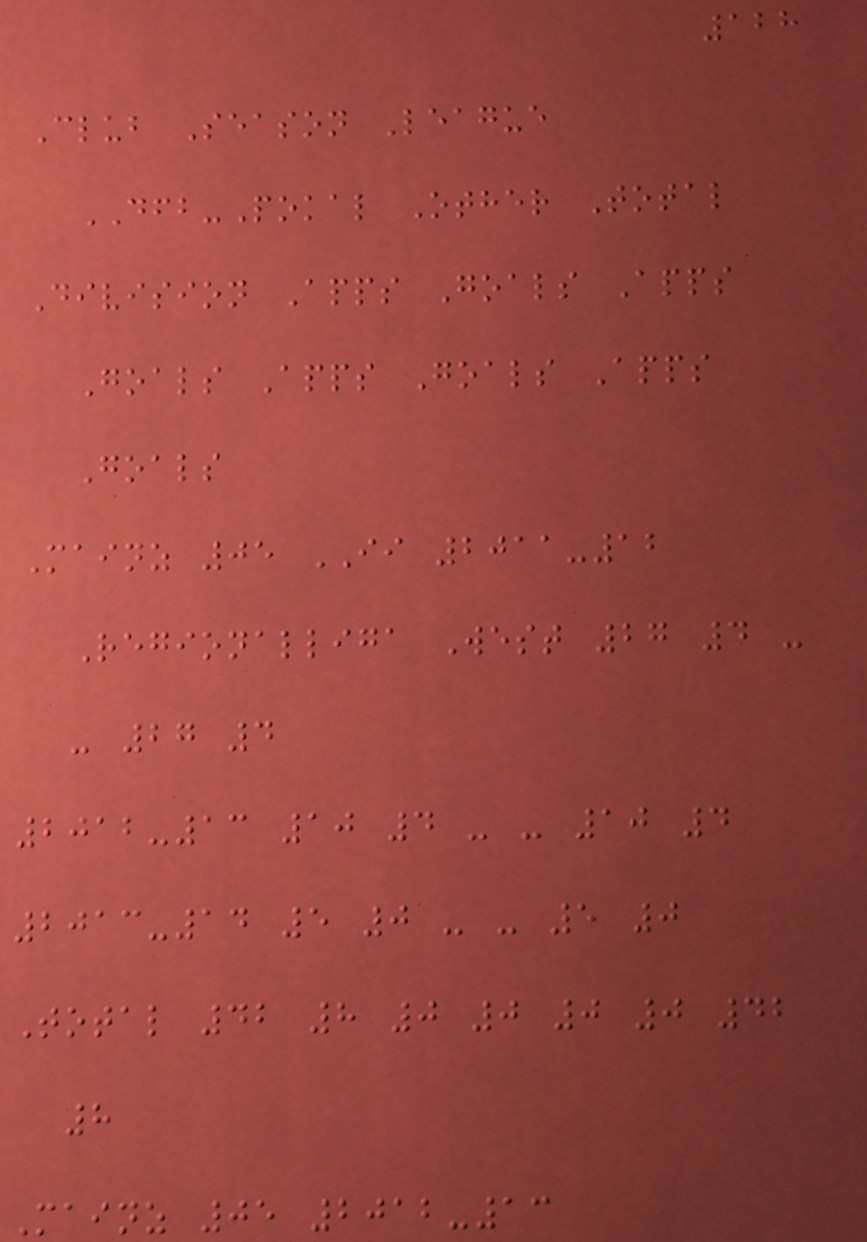128
Club Season League
DFB-Pokal Other Total
Division Apps Goals Apps
Goals Apps Goals Apps
Goals
Mainz 05 II 2011-12
Regionalliga West 27 4 -
- 27 4
2012-13 10 4 - - 10 4
2013-14 5 0 - - 5 0
Total 42 8 0 0 0 0 42
8
Mainz 05 2012-13
